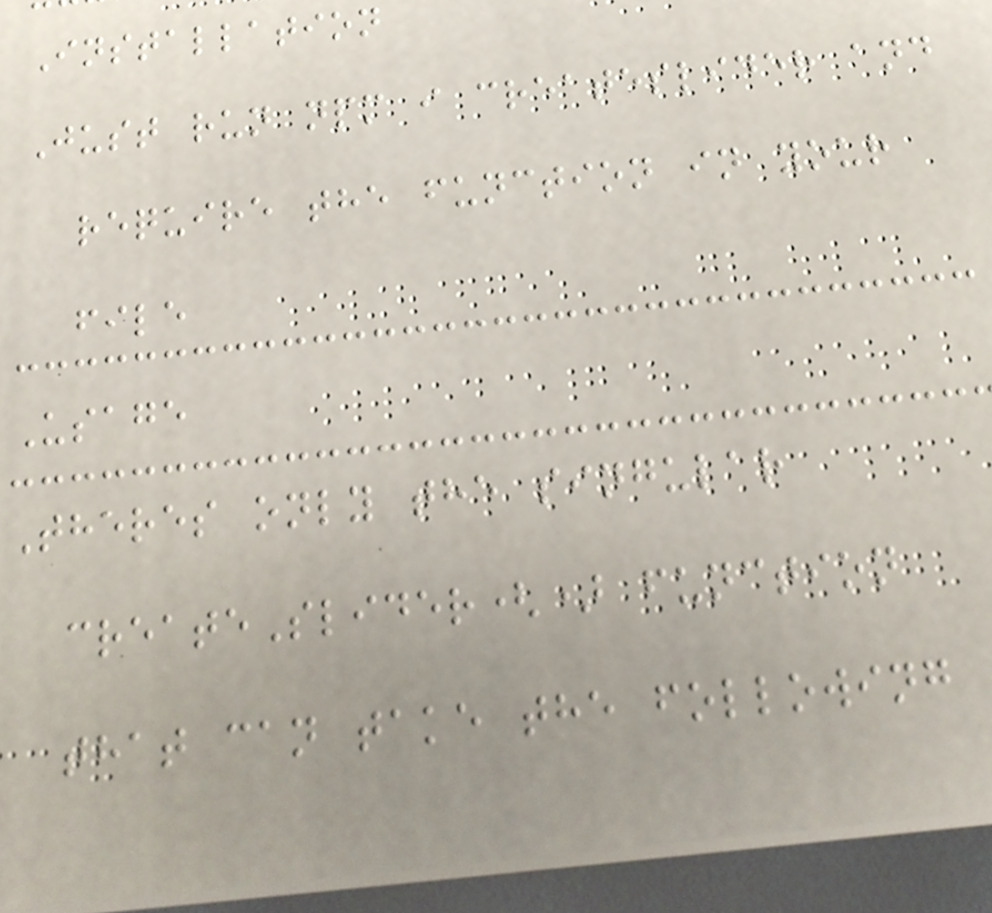Installation
Just run npm i createslider and
require the function in your
file
Usage
Theres only the singular
createSlider() function
that can take the following
